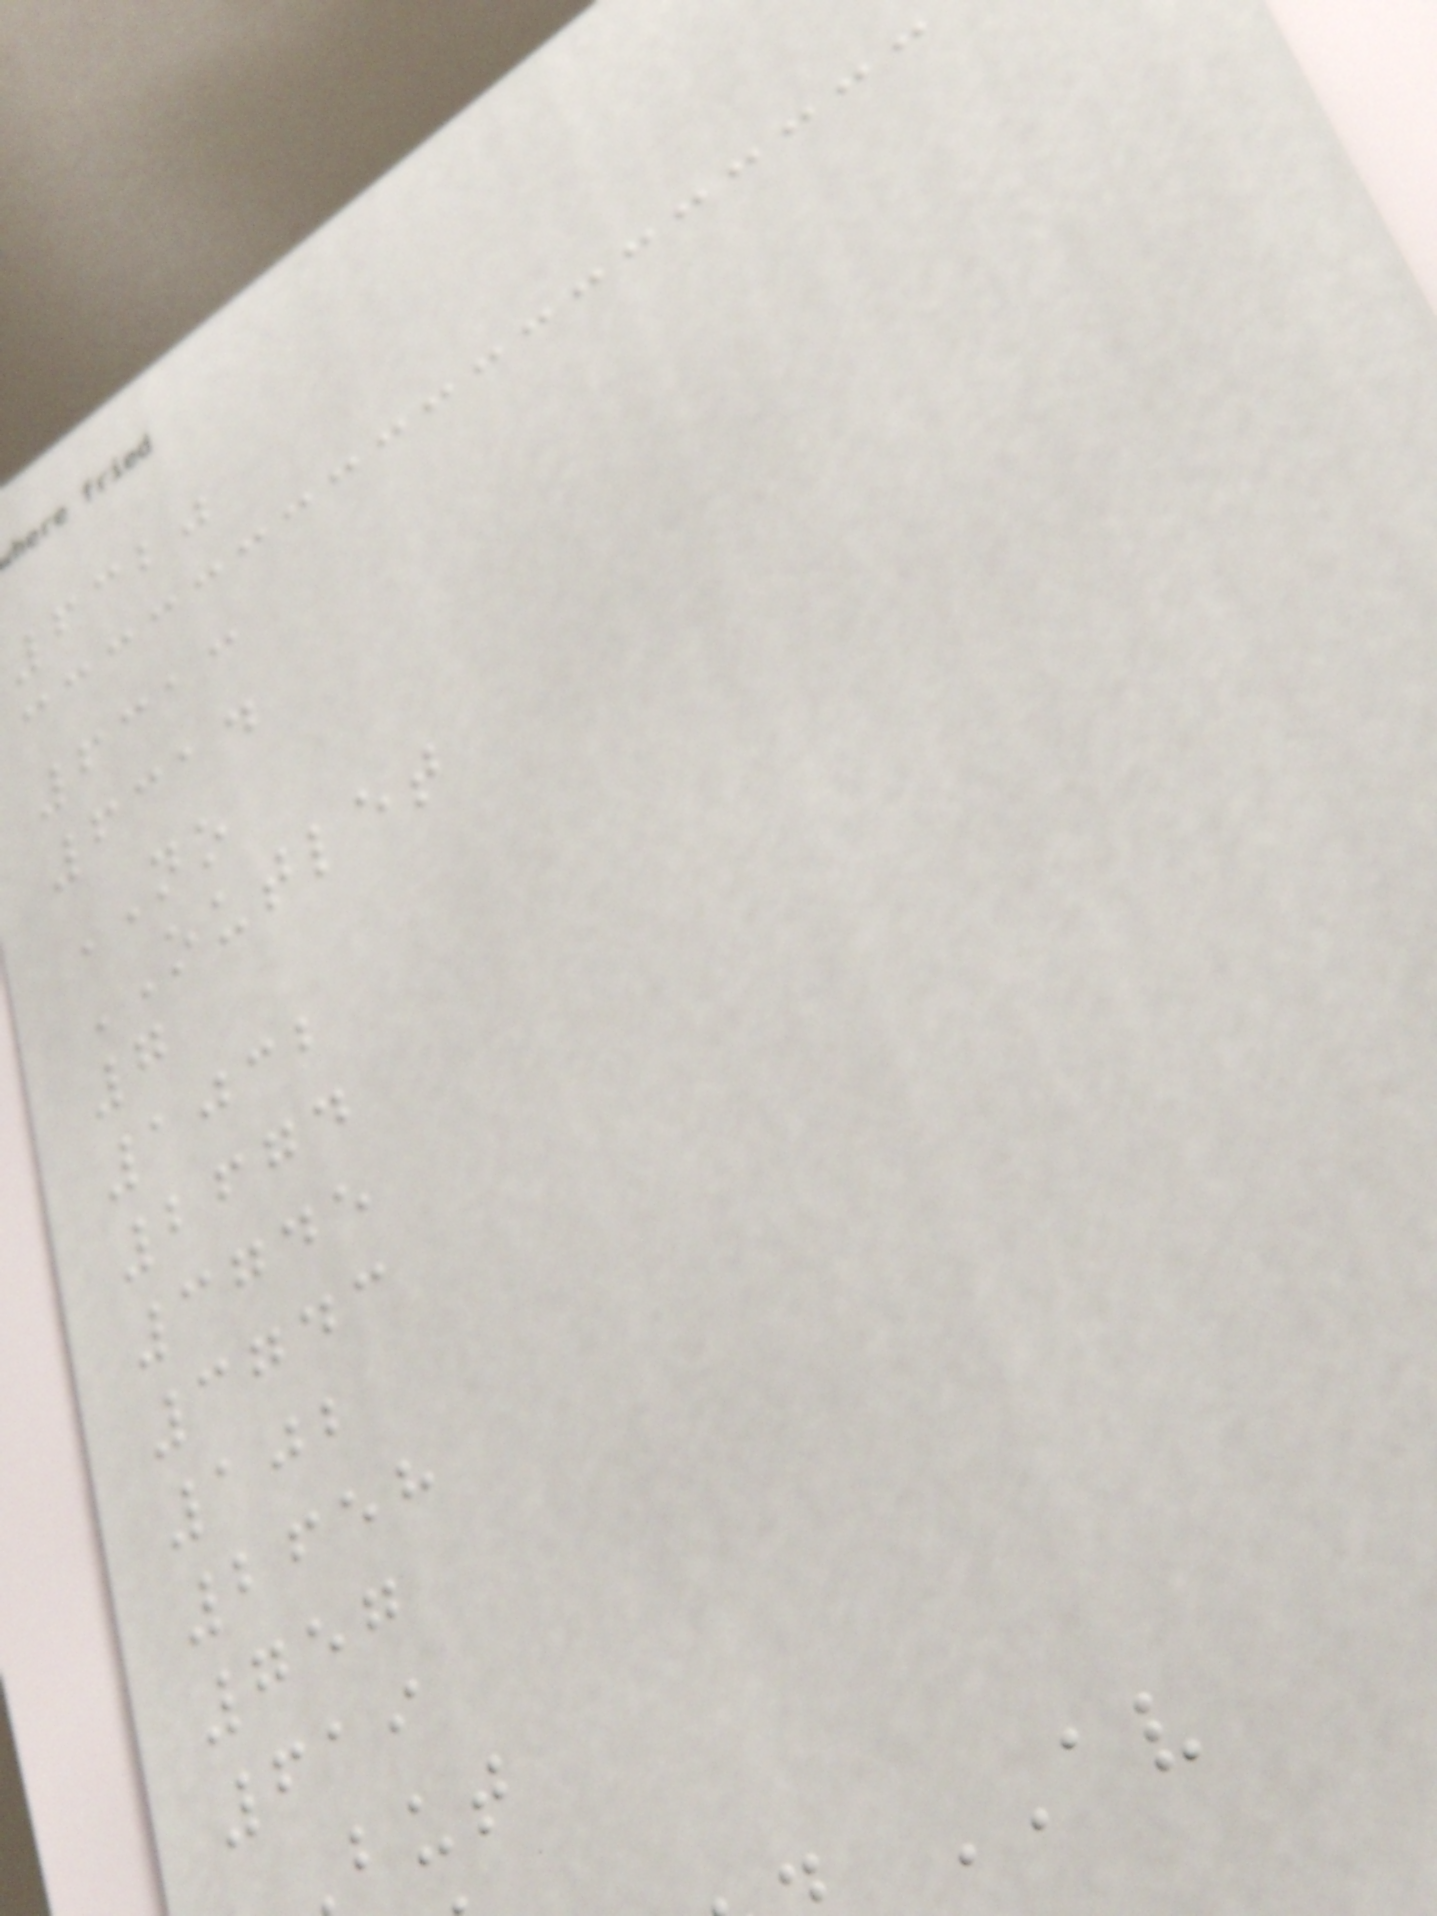6320
6313
6314
NO
OUTLET
7
1032
2674
3745
3743
102
2658
757
619
AV
